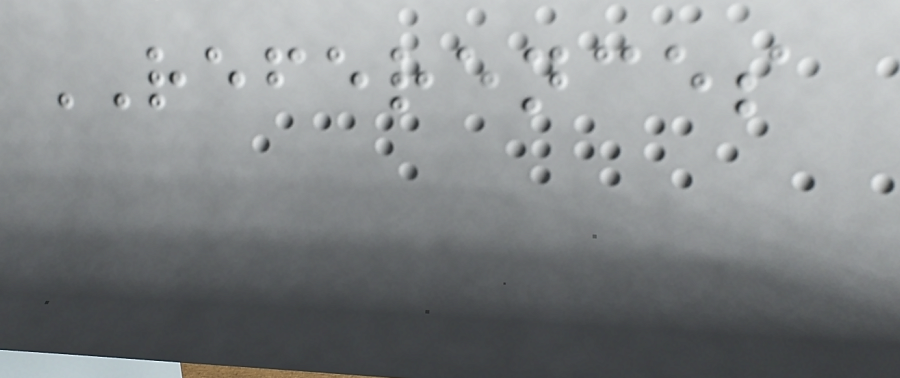REFERENCES
